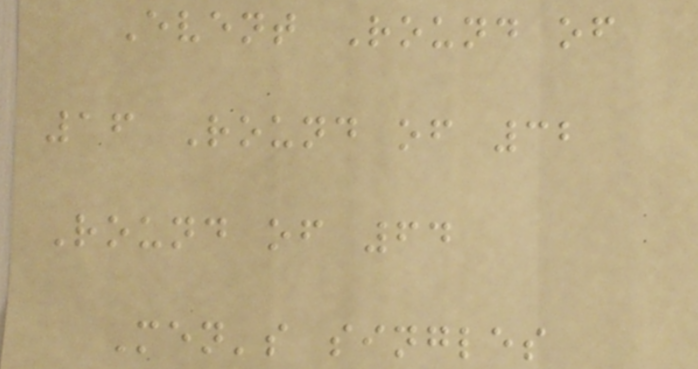Event Round of
16 Round of 32
Round of 64
Men's singles
